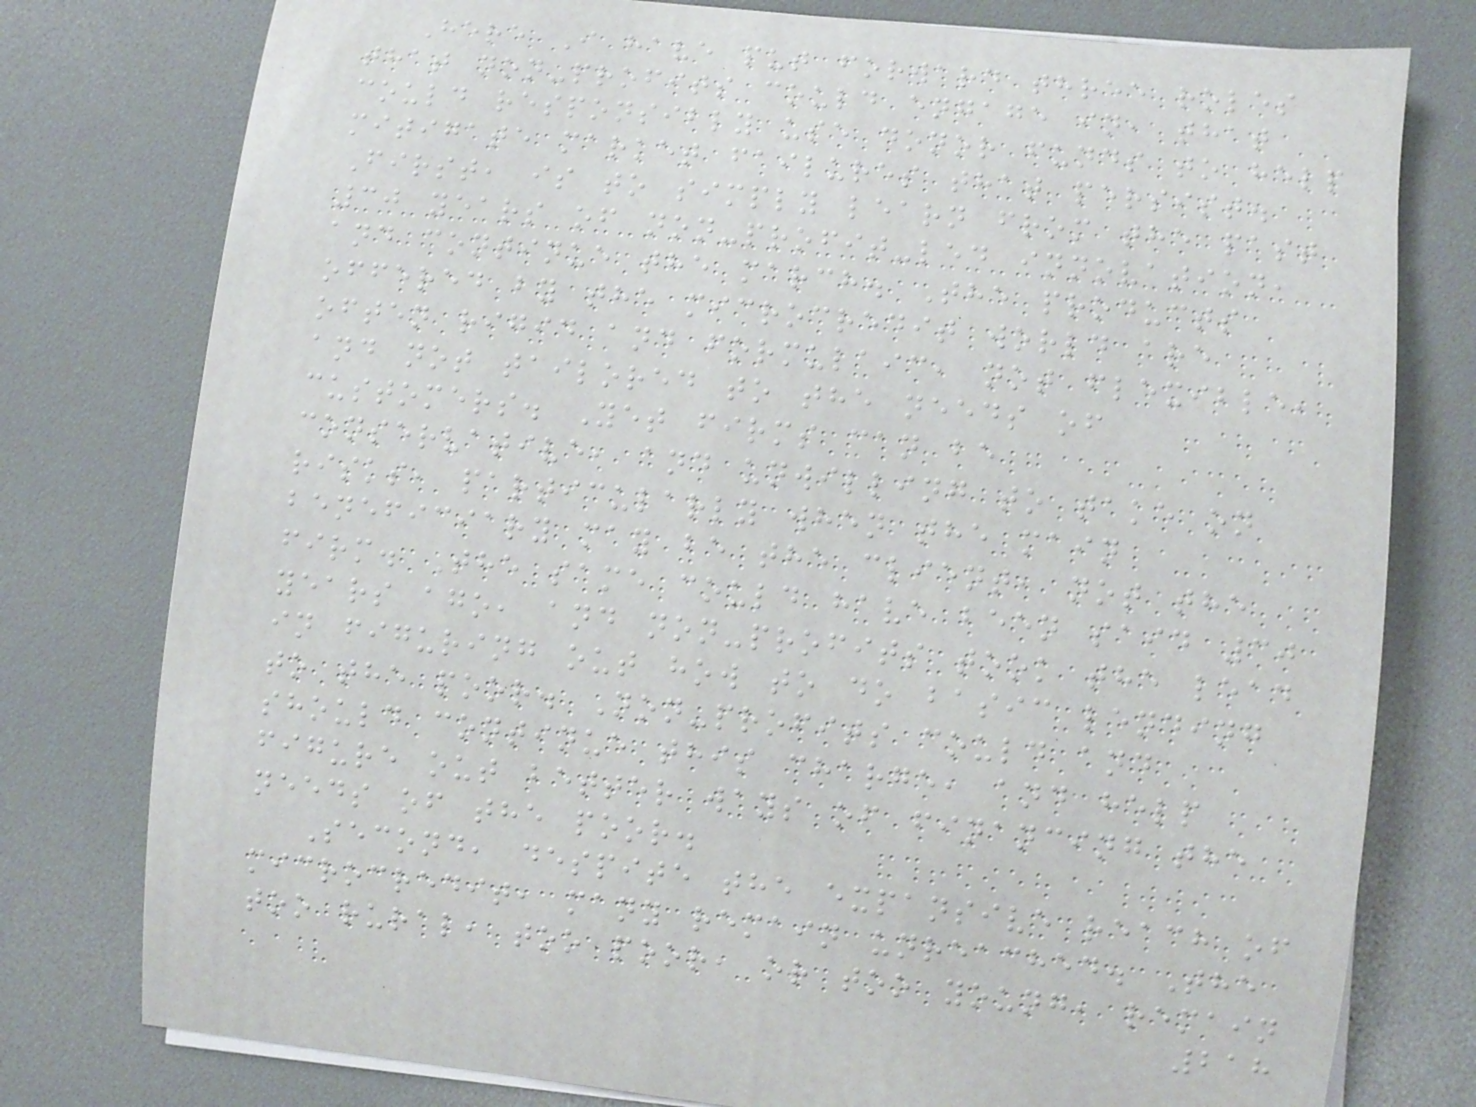Here I have put forward three roles
that non-profits could engage in, that
could responsibly use donor funds to help
mitigate market failures that persist.
First, is to simply learn from the past
30 years of non-profit-led innovation,
and continue the march. The products
offered by the microcredit world are
often rigid and formulaic, not flexible,
and not tailored to the needs of
customers. Yet firms can be
conservative, and unwilling to take on
risks, particularly when the main
beneficiary may be the client, not the
firm. The same could have been said 30
years ago, and non-profits took the lead
in figuring out how to do basic lending
to the poor. Non-profits could and
should continue this charge, and help
figure out better ways of financing the
needs of the poor.
Second, despite the expansive reach of
microcredit, many remain unreached. The
too rural, too poor, or too young, remain
218
